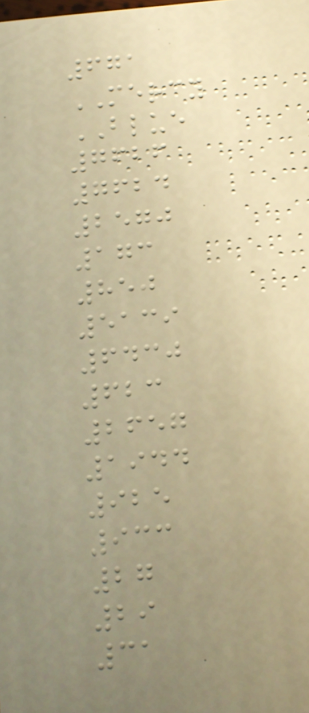671
MERCY
BLUE
7626
7624
2570
173
850
5139
6430
623
2657
1944
925
933
27
29
31
